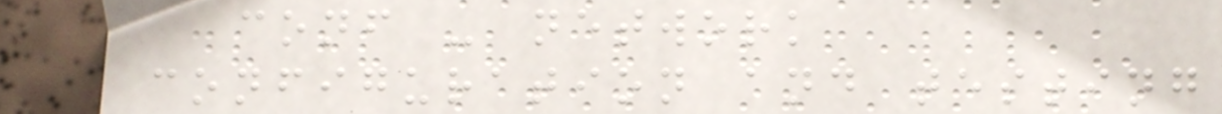conf - network
configuration and testing
